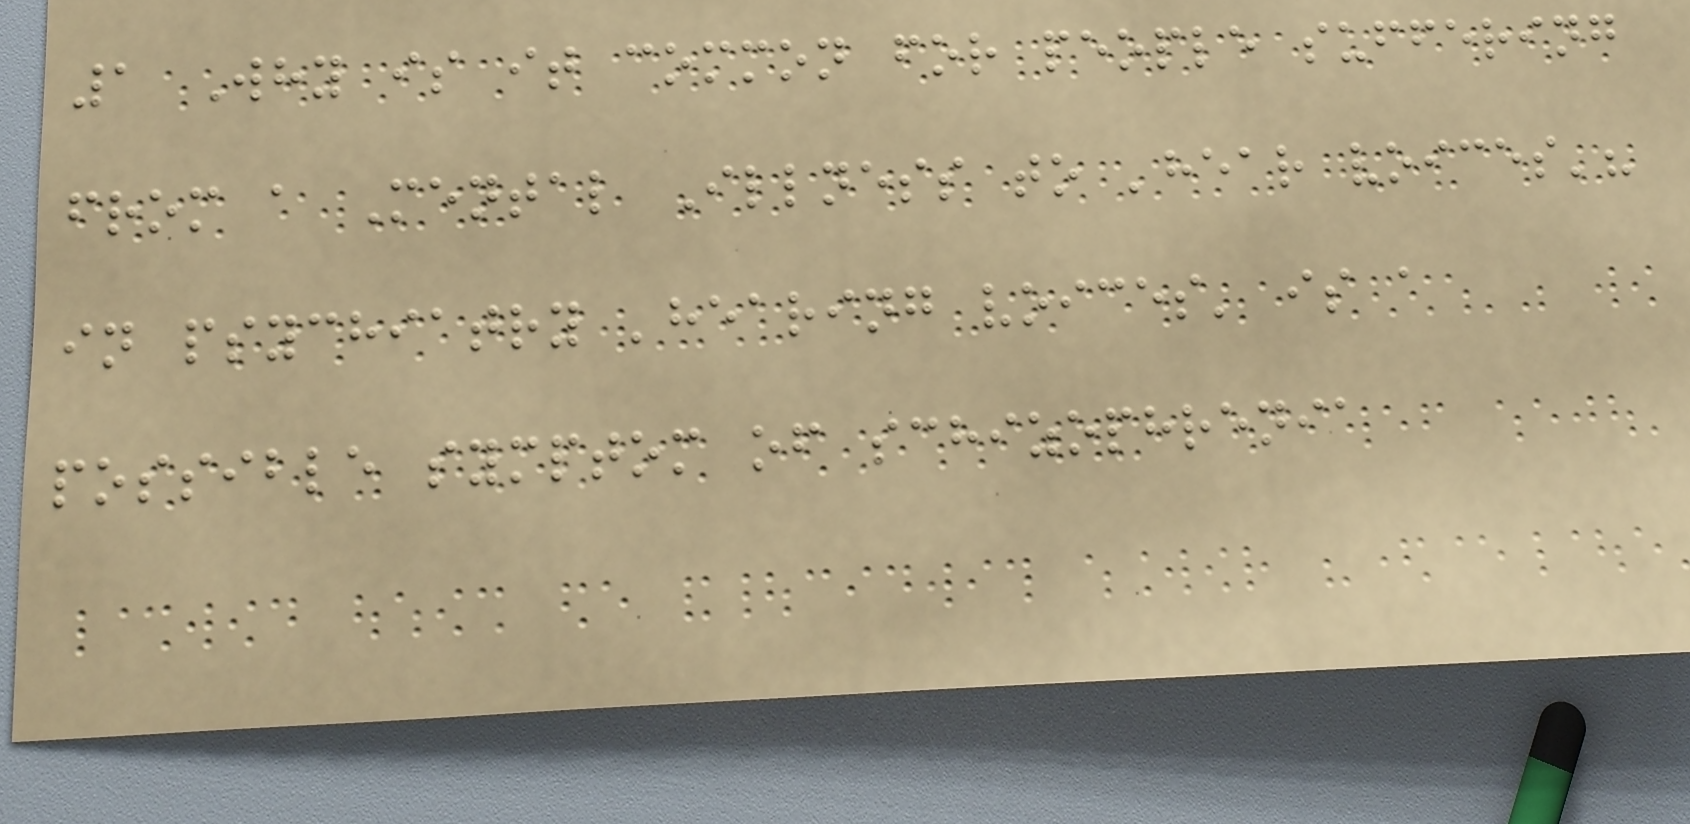1 Why is it common for people suffering
from a Mental Illness to 'hear voices'?
in psychiatry 'hearing voices' is a
possible symptom of schizophrenia
